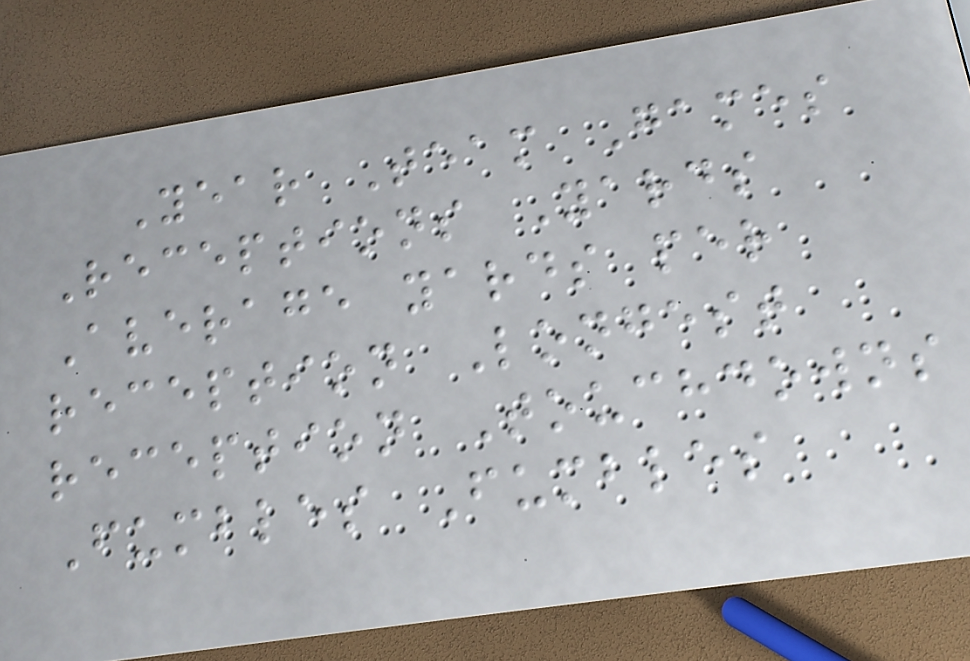Year Team Games
Receptions Yards
Average yards per
reception Longest
reception Touchdowns
Fumbles Fumbles
